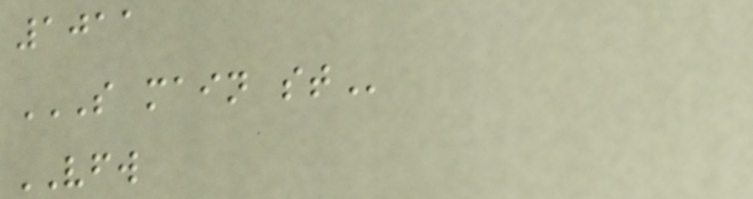1011
S MAIN ST
VFW
